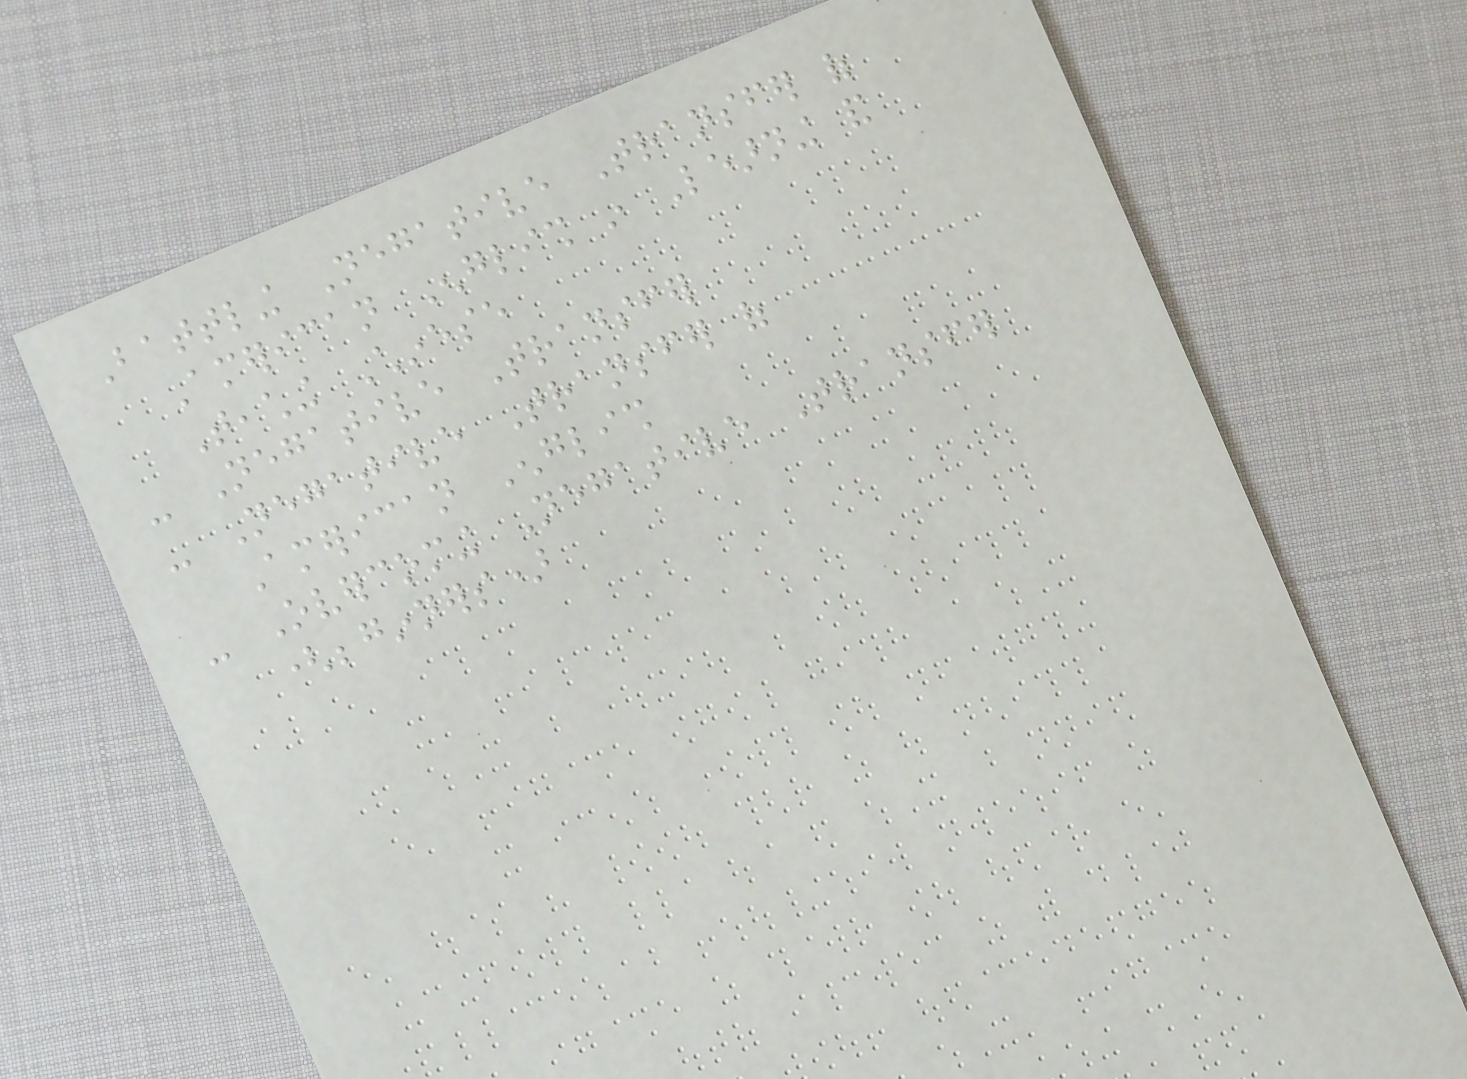Battling Negative Transfer of
American English in Learning and
Teaching Chinese
- Negative Transfer
- Negative Transfer of
American English
- Overcoming Negative Transfer
(beginners)
